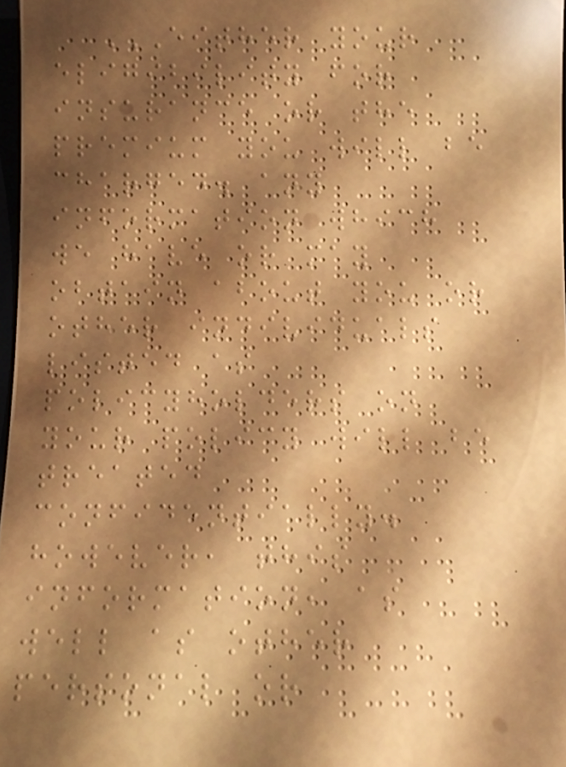EITHER YOUR
ELIGIBILITY FOR
INSURANCE OR THE
PREMIUM YOU WILL BE
CHARGED. ANY
INFORMATION WHICH
WE HAVE OR MAY
OBTAIN ABOUT YOU OR
OTHER INDIVIDUALS
LISTED AS
POLICYHOLDERS ON
YOUR POLICY WILL BE
TREATED
CONFIDENTIALLY.
HOWEVER, THIS
INFORMATION, AS
WELL AS OTHER
PERSONAL OR
